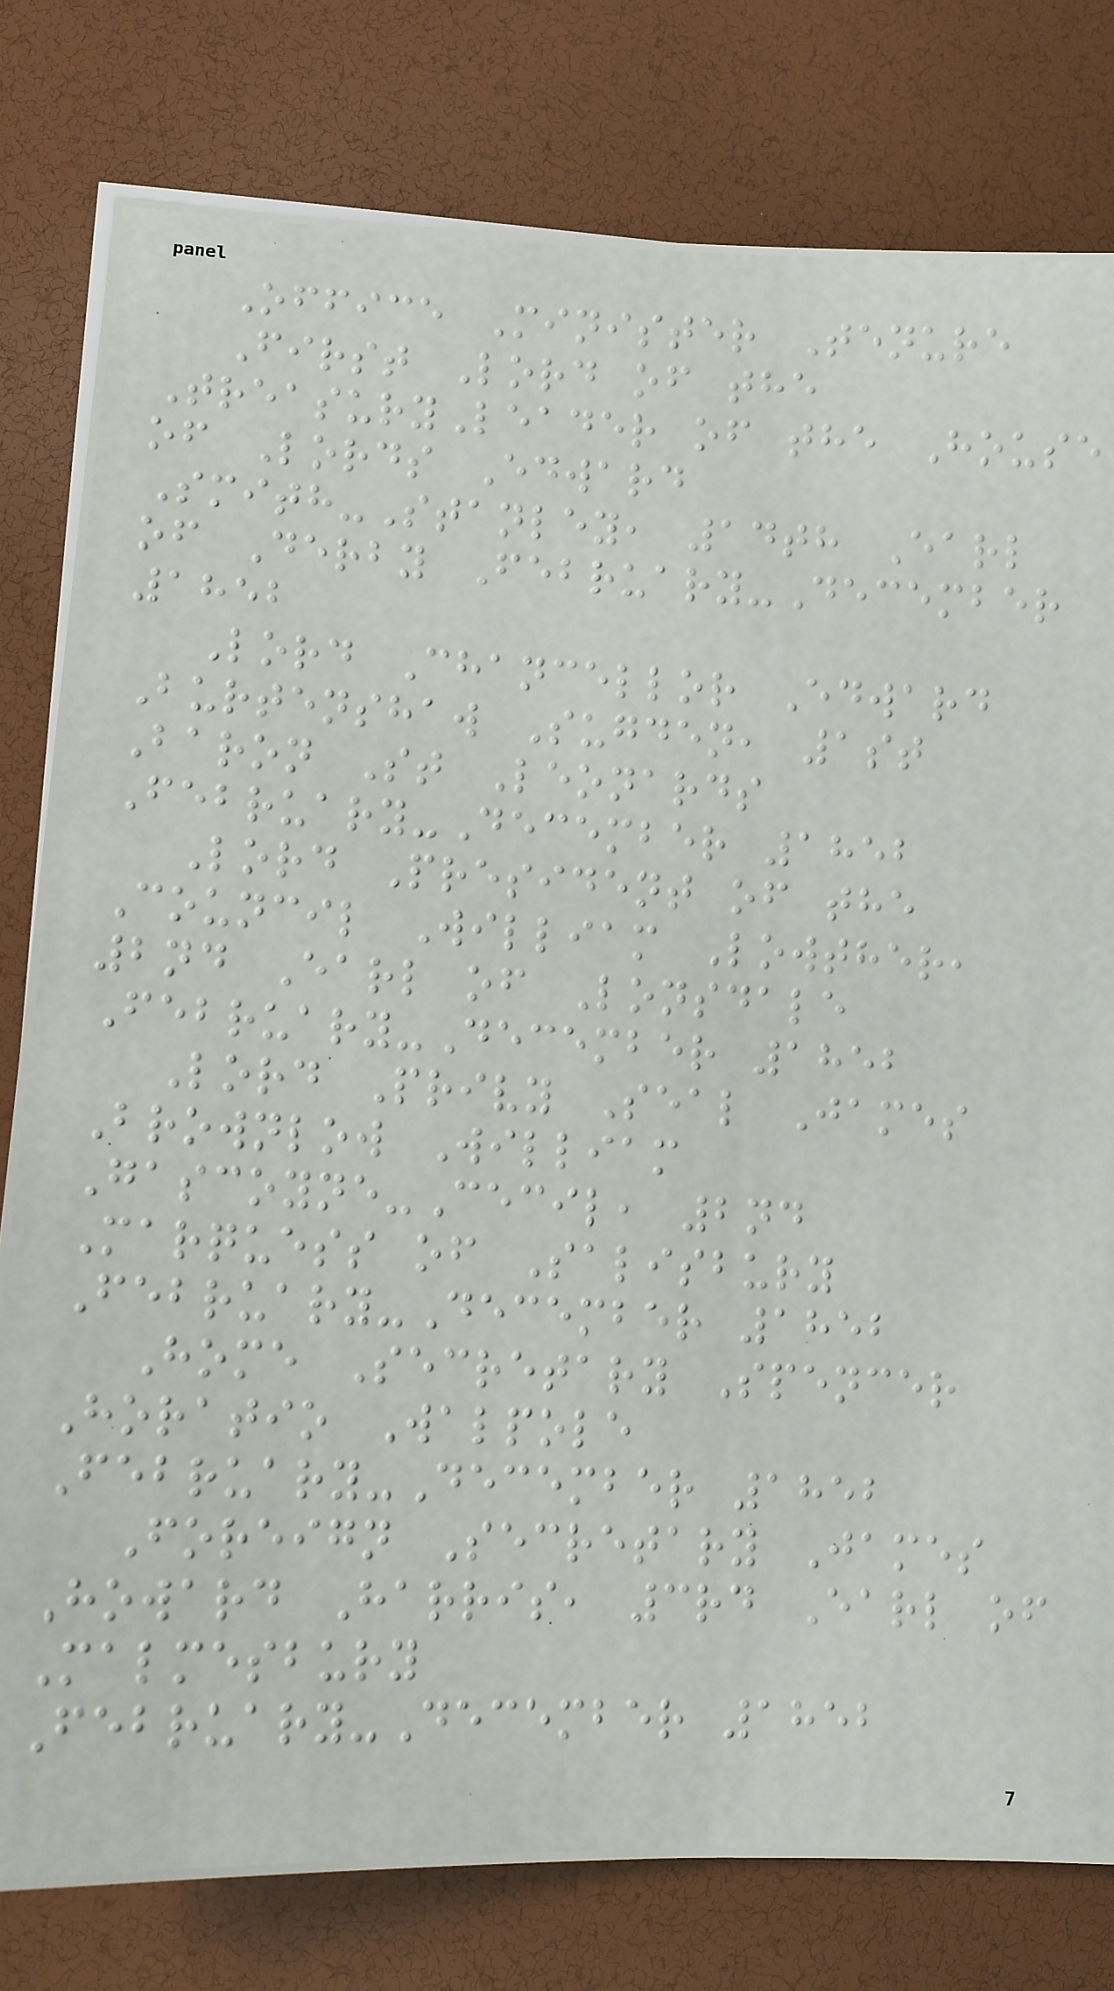Office Minister Tenure
First Lord of the
TreasuryLeader of the House
of Lords Edward
Smith-Stanley, 14th Earl
of Derby February-December
1852
Lord Chancellor Edward
Burtenshaw Sugden, 1st
Baron St Leonards
February-December 1852
Lord President of the
Council William Lowther,
2nd Earl of Lonsdale
February-December 1852
Lord Privy Seal James
Brownlow William
Gascoyne-Cecil, 2nd
Marquess of Salisbury
February-December 1852
Home Secretary Spencer
Horatio Walpole
February-December 1852
Foreign Secretary James
Howard Harris, 3rd Earl of
Malmesbury
February-December 1852
